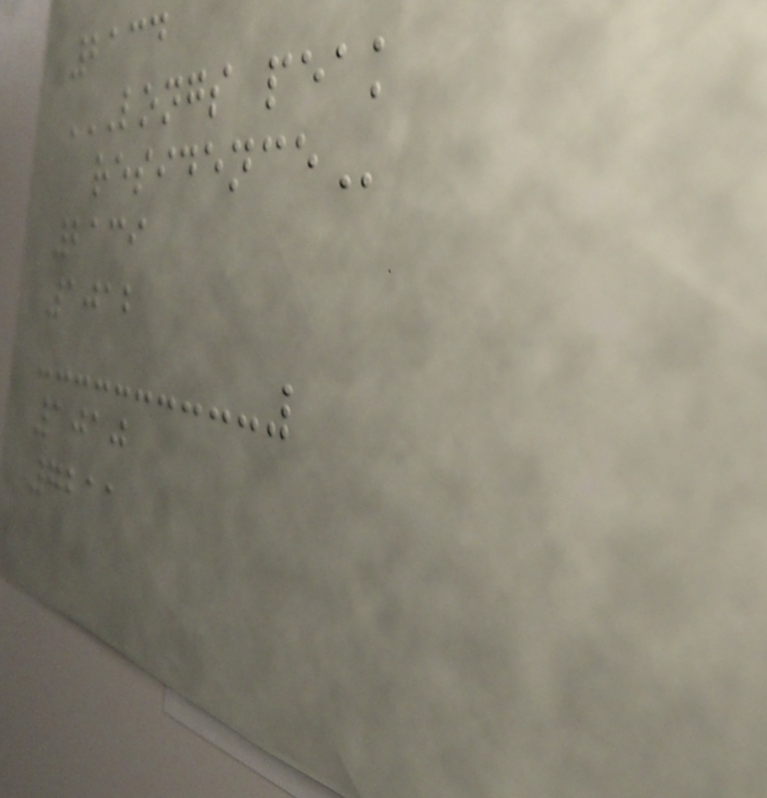2134
LONGS PEAK
RESIDENCE
2139
1012
1010
7211
